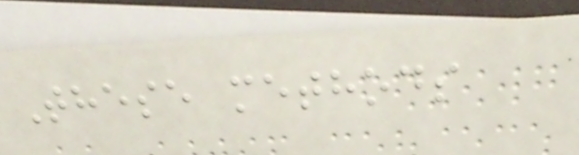These methods
